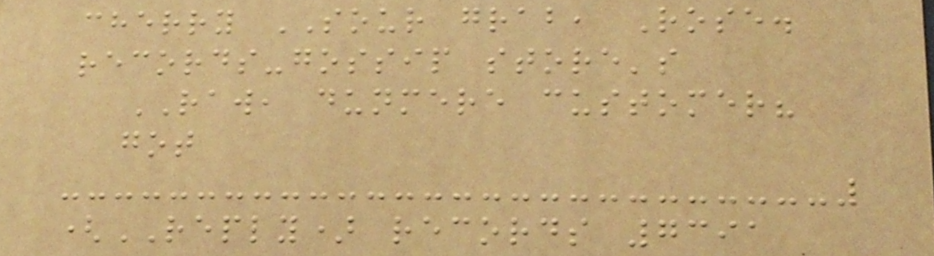cherry SOUR grab, Rose.
records-gossip store's
RAW, dunmere customer?
got
(REPLY) records 7391
